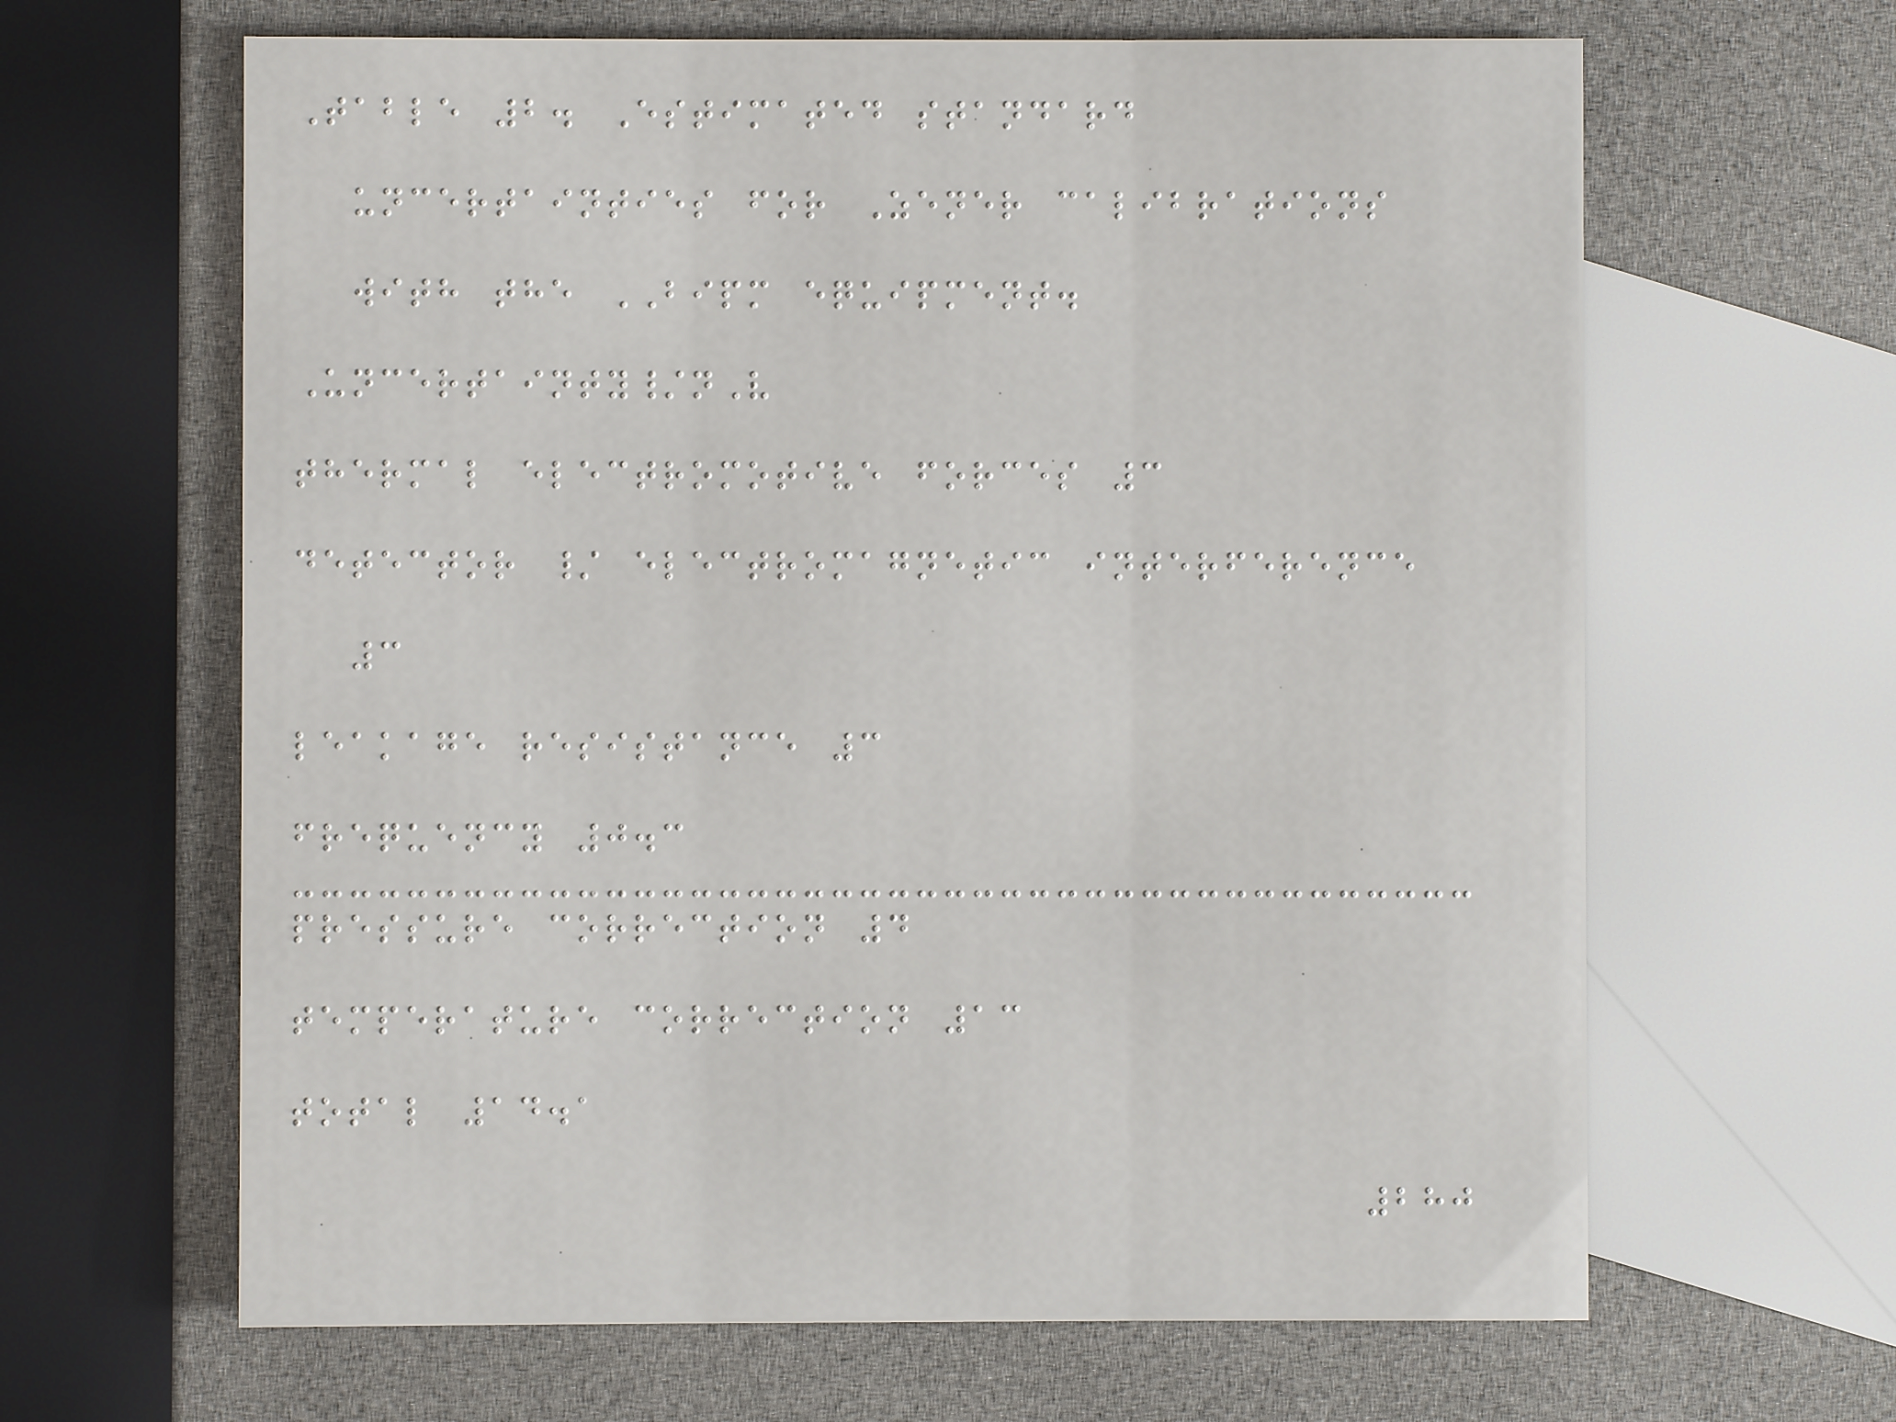Table 2. Estimated standard
uncertainties for Zener calibrations
with the BIPM equipment.
Uncertainty/nV
thermal electromotive forces 3
detector / electromagnetic interference
3
leakage resistance 3
frequency 0.3
pressure correction 4
temperature correction 13
total 14.1
280
